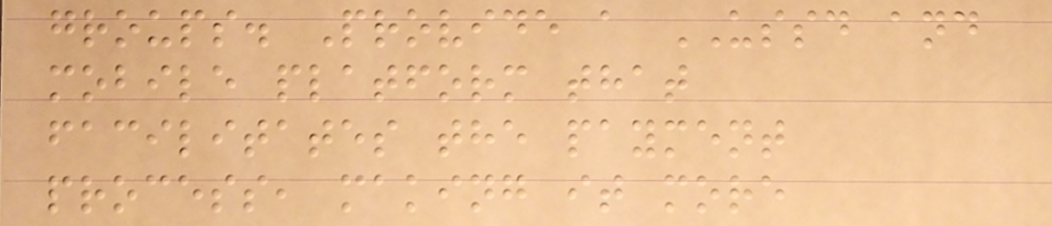groups. Provide a USSD and
mobile platform that
facilitates the payment
process, making it more
